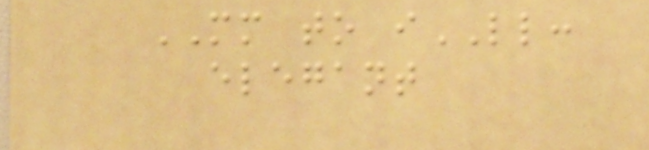MM to iLL:
elegant
